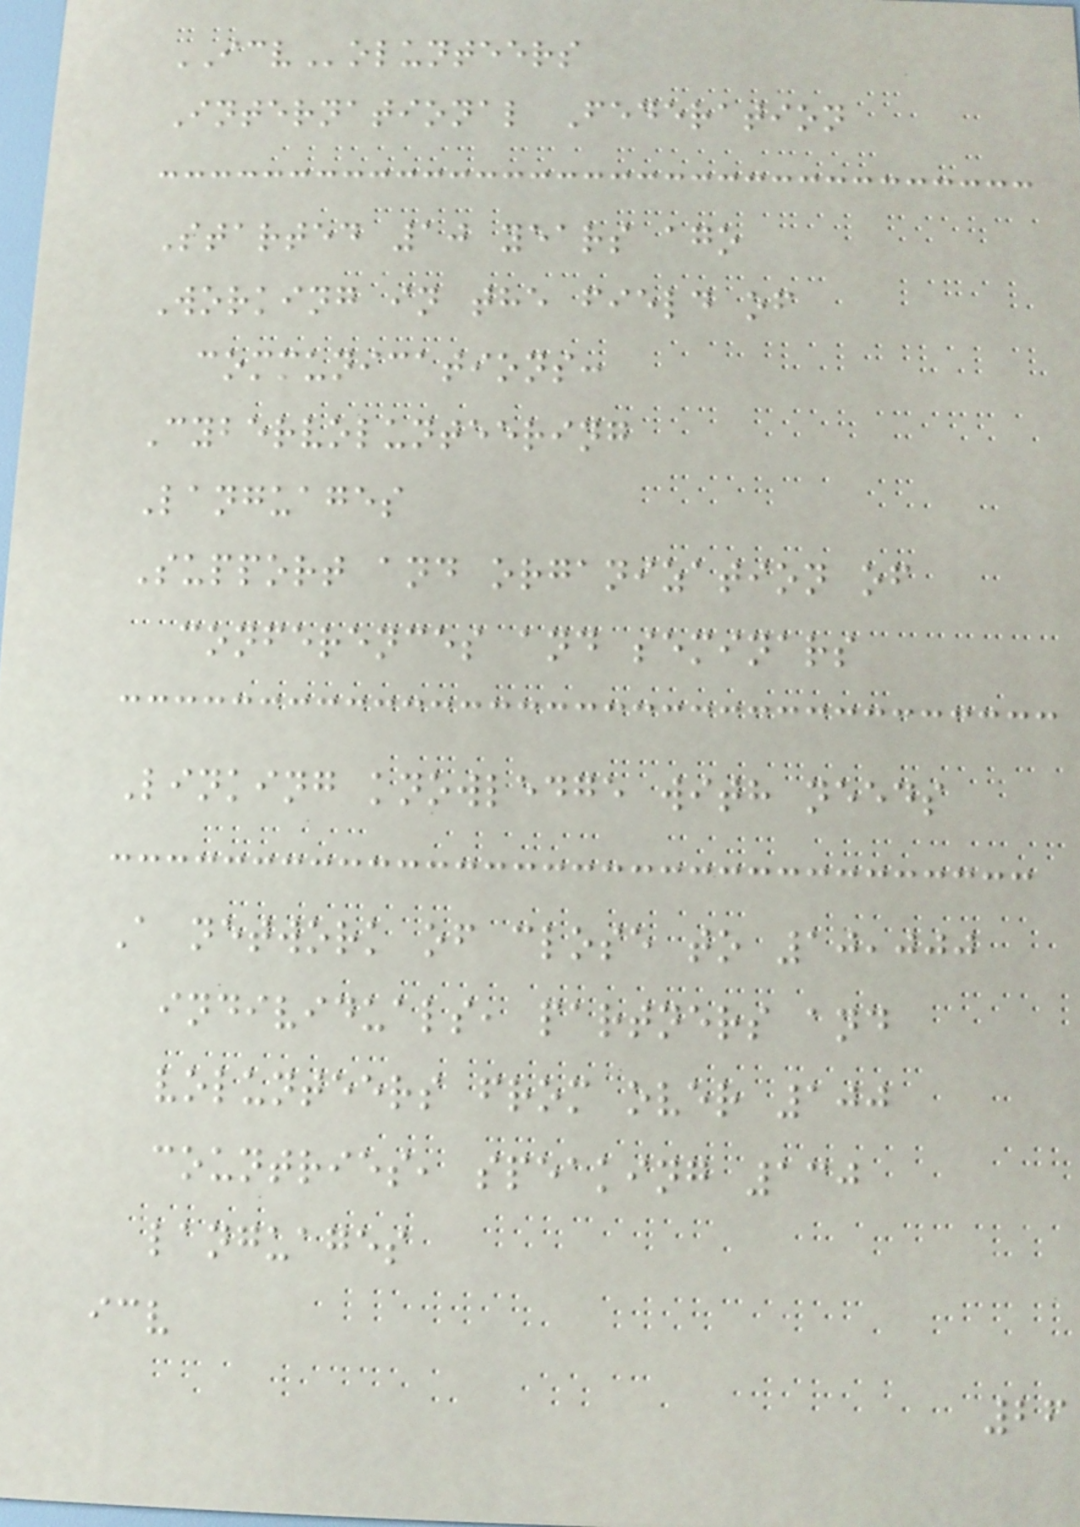ICVolunteers
International Federation
Started 10 years ago
Working in the field of
communications:
Cybervolunteering
Languages
Support and organization of
conferences and seminars
Linking knowledge with needs
A network of close to 10,000
individuals, partners and
volunteers from over 100
countries, speaking 130
languages
icv
26
